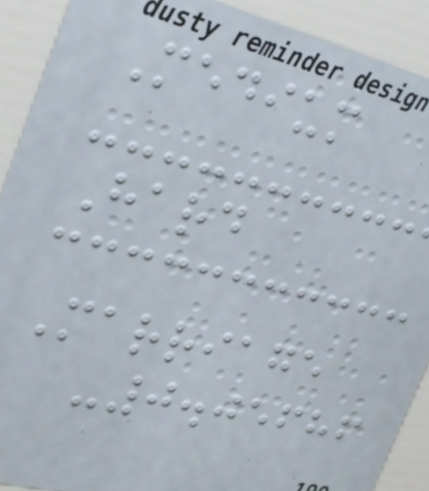Medium
Hard
Marriage
-0.05686
